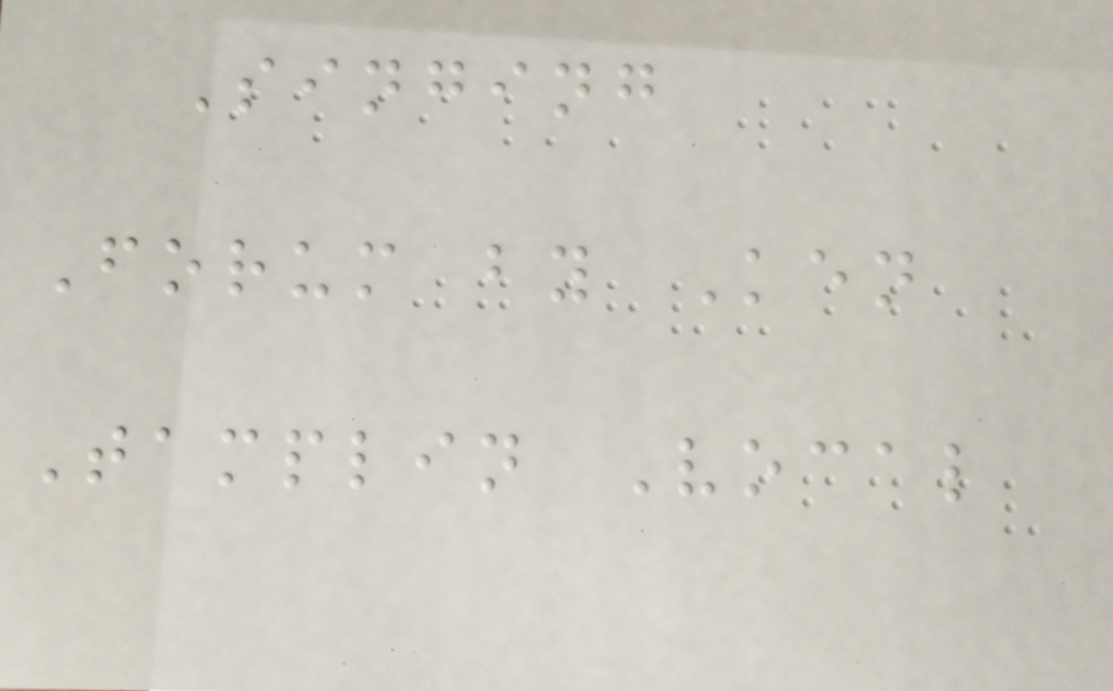Singing
Forum by Ken
Tamplin Vocal
